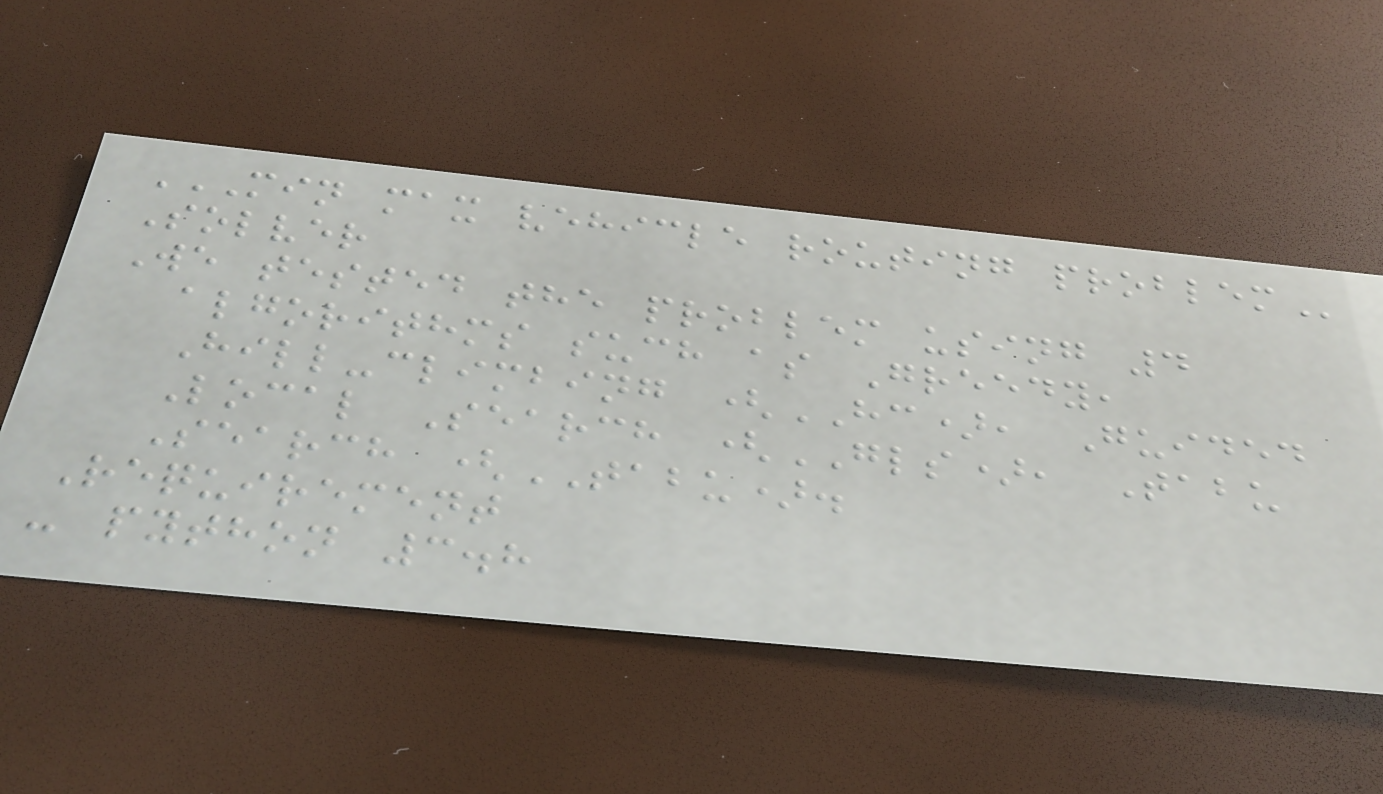MIN MAX VEHICLE ROUTING PROBLEM
Solver
We tested the problem using 4
algorithms such as Greedy,
Hill-climbing (HC), Guided
Local Search (GLS), Tabu
Search (TABU).
Requirement
- python 3.8
